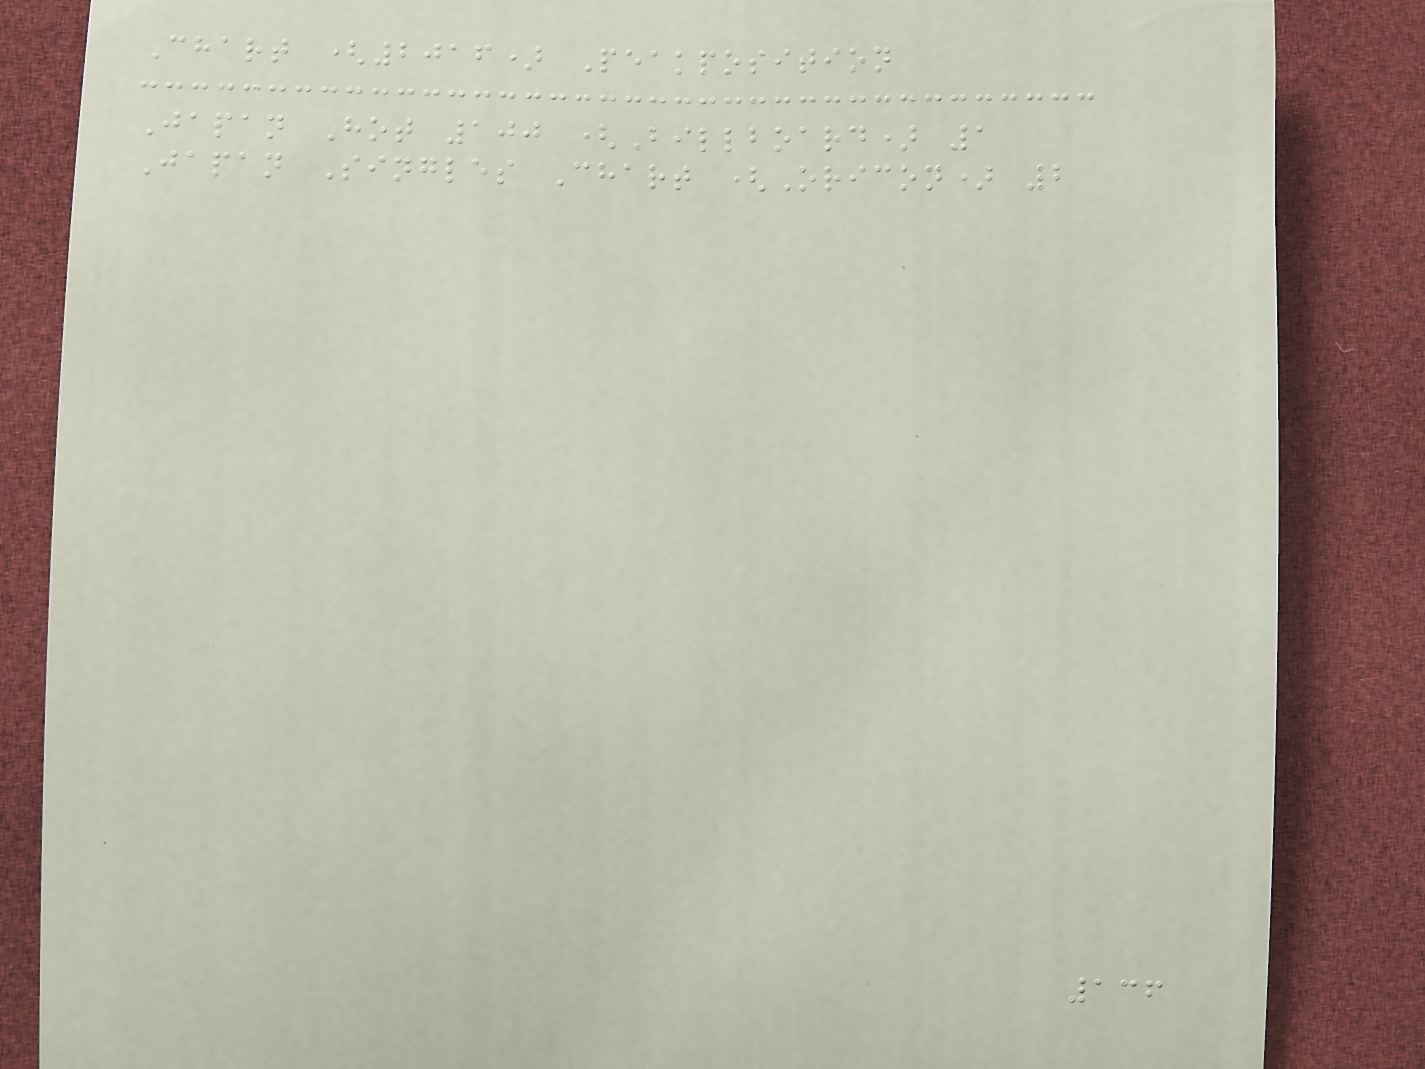Chart (2016) Peakposition
Japan Hot 100 (Billboard) 1
Japan Singles Chart (Oricon) 2
136
